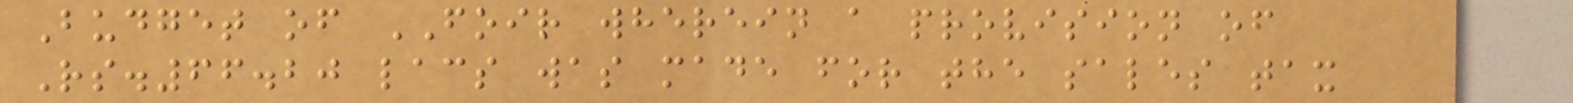Budget of FOIR wherein a provision of
Rs.66.20 lacs was made for the sales tax
